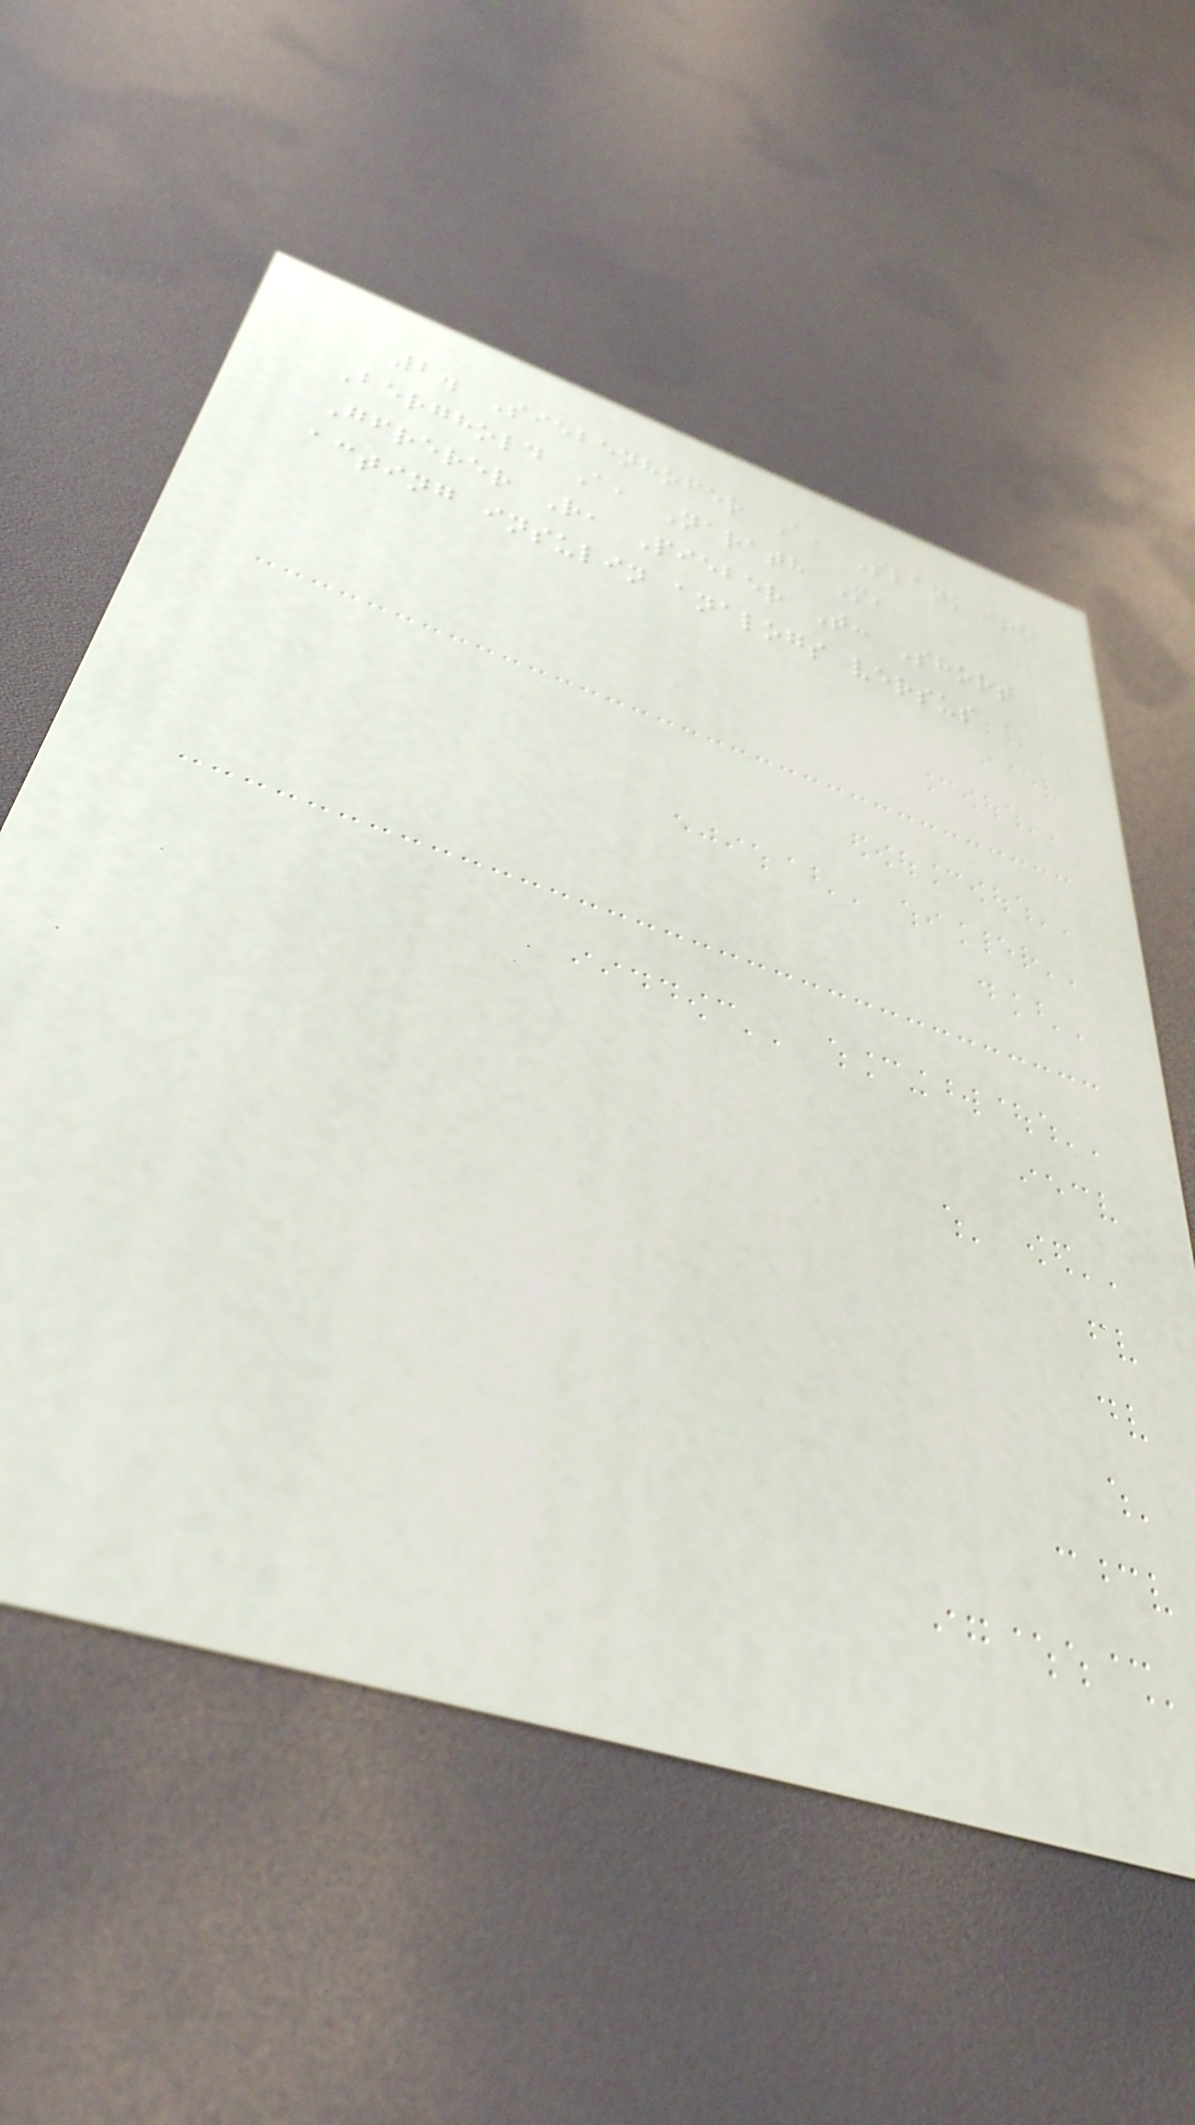2. Siebenhofer A, Plank J,
Berghold A, Narath M,
Gfrerer R, Pieber T: Short
acting insulin analogs versus
